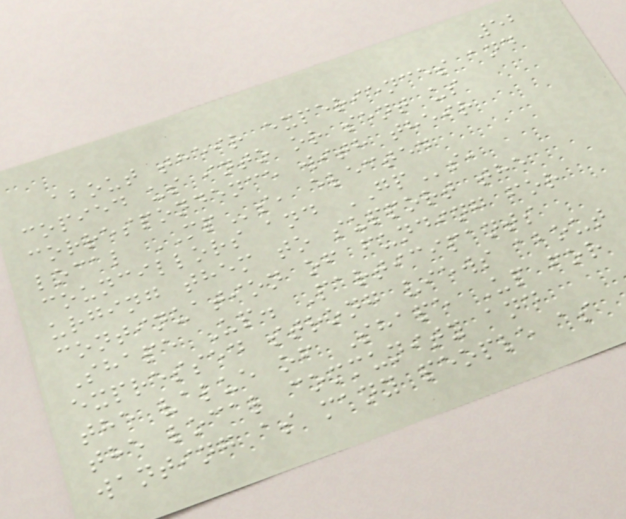52
about their experiences and
copied us into or sent us
correspondence with their
local MPs, elected
councillors and GPs,
urging them to support the
continuation of funding for
Shape Up. Participants
expressed strong views about
the value of Shape Up for
the local community and
wanting as many people as
